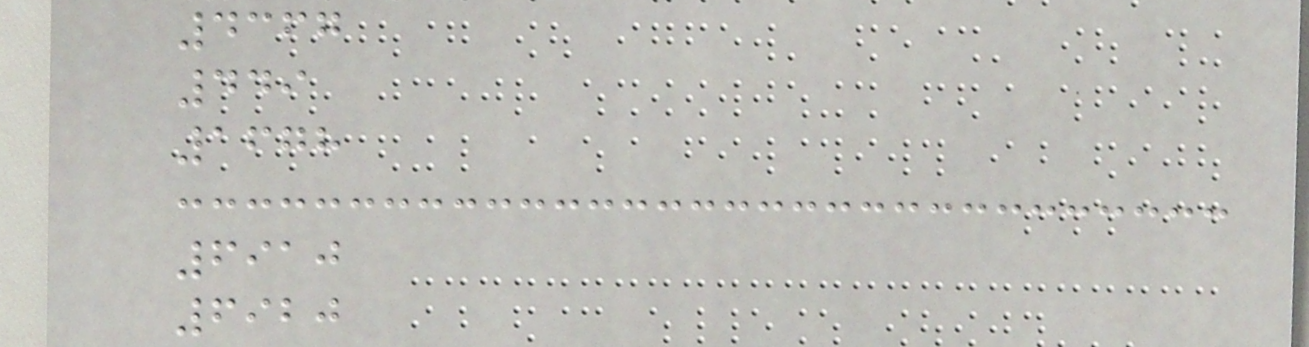4367
449
1678
6910
6920
